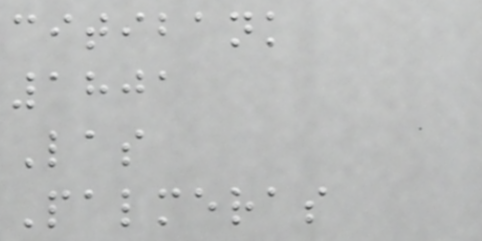citibank
1801
Las
Palmeras
